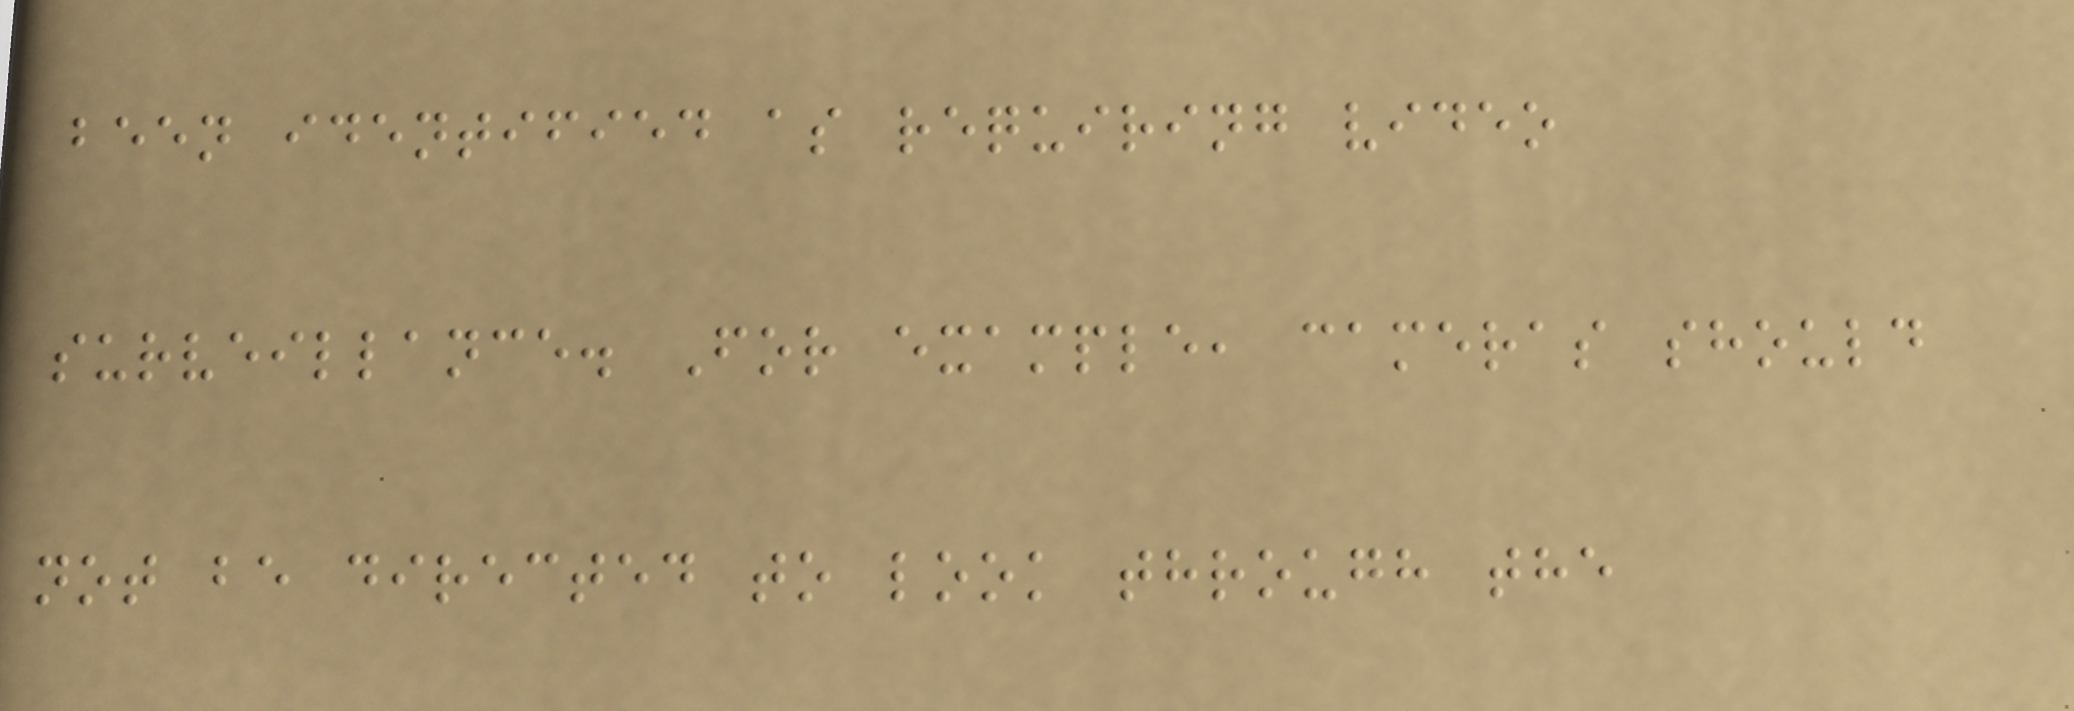been identified as requiring video
surveillance. For example, cameras should
not be directed to look through the
